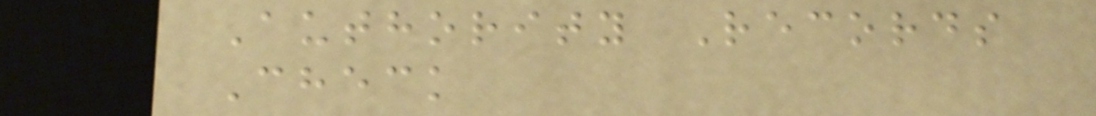Authority Records
Check
